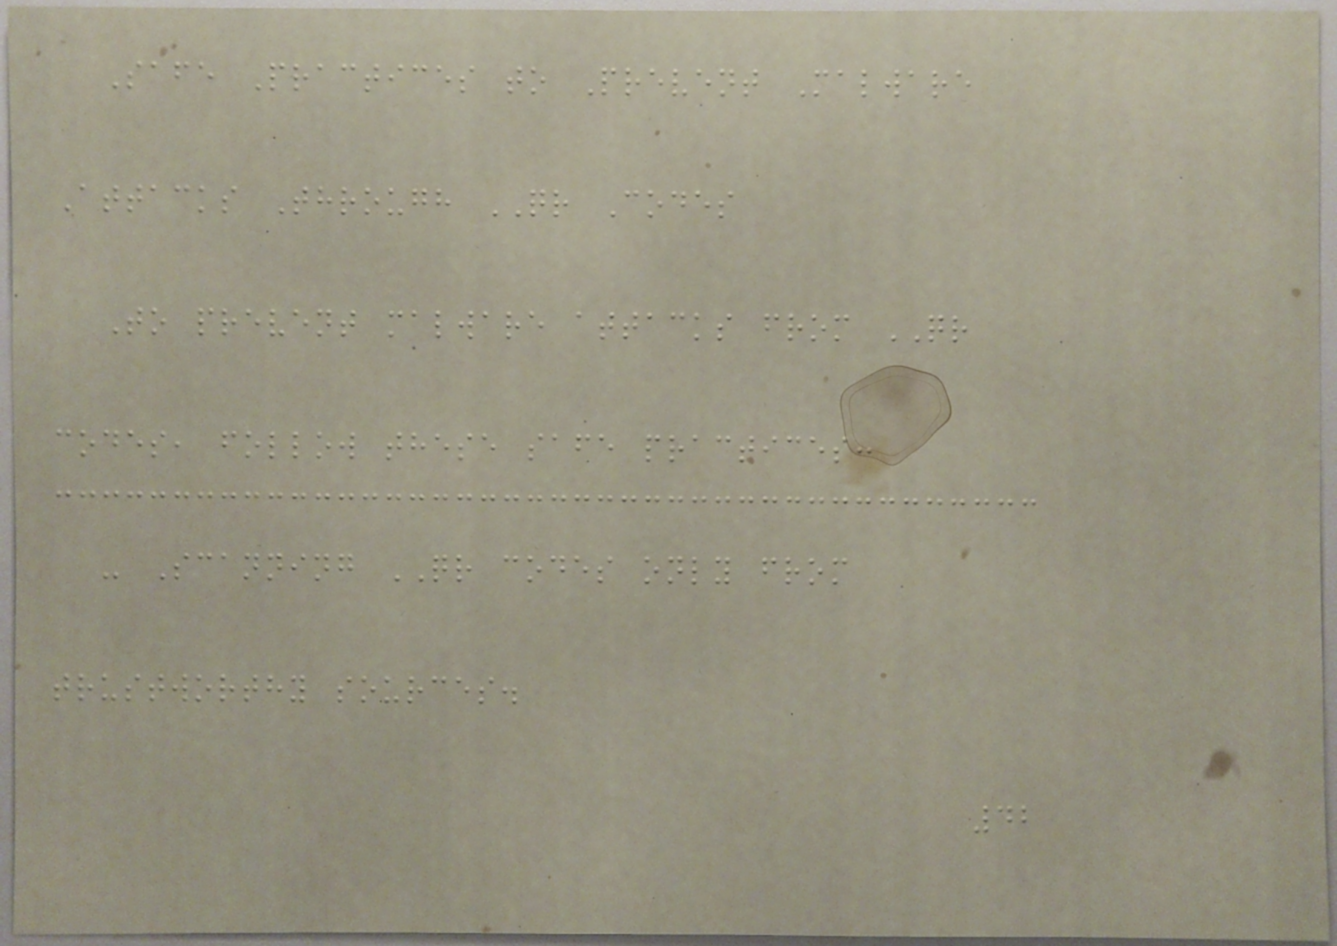Safe Practices to Prevent Malware
Attacks Through QR Codes
To prevent malware attacks from QR
codes, follow these safe practices:
- Scanning QR codes only from
trustworthy sources.
42
